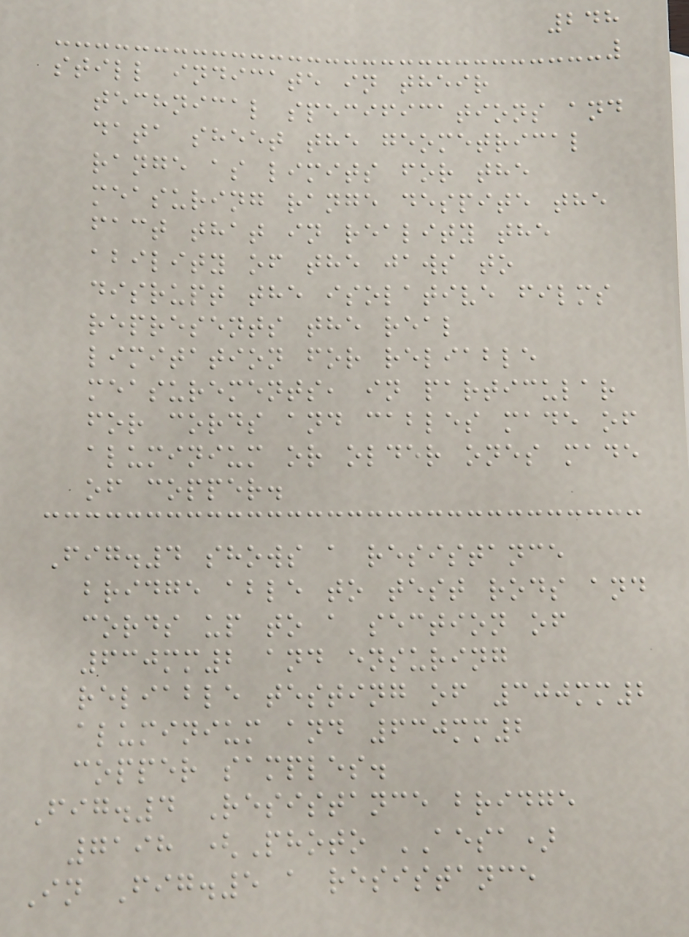248
still indicate in their
technical specifications and
data sheet the geometrical
range as limits for the
measuring range despite the
fact that in reality the
ability of the jaws to
disrupt the isolative films
represents the real
limitation for reliable
measurements, in particular
for cords and cables made of
aluminium or older ones made
of copper.
Fig.4 shows a resistance
bridge able to test rods and
cords up to a section of
630mm2 and ensuring
reliable testing of 300mm2
aluminium and 630mm2
copper samples.
Fig.4 Resistance bridge
7198 (Photo AESA)
In Fig.5 a resistance
